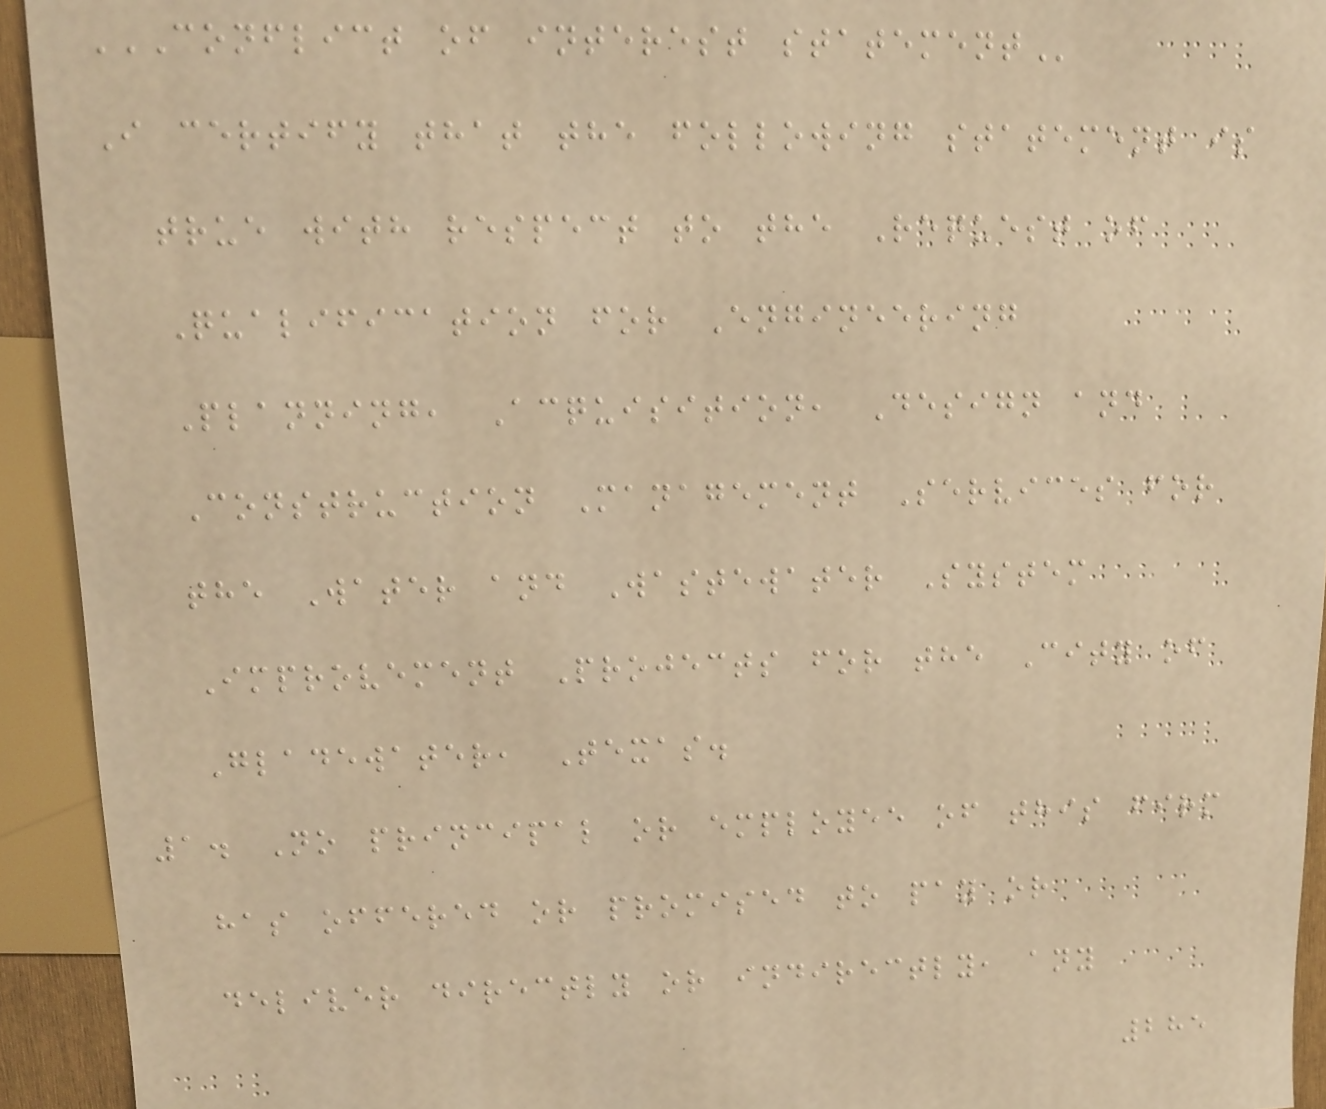CONFLICT OF INTEREST STATEMENT
I certify that the following statement is
true with respect to the Request of
Qualification for Engineering
Planning, Acquisition, Design and
Construction Management Services for
the Water and Wastewater System
Improvement Projects for the City of
Gladewater, Texas.
1. No principal or employee of this firm
has offered or promised to pay or
deliver directly or indirectly, any
285
